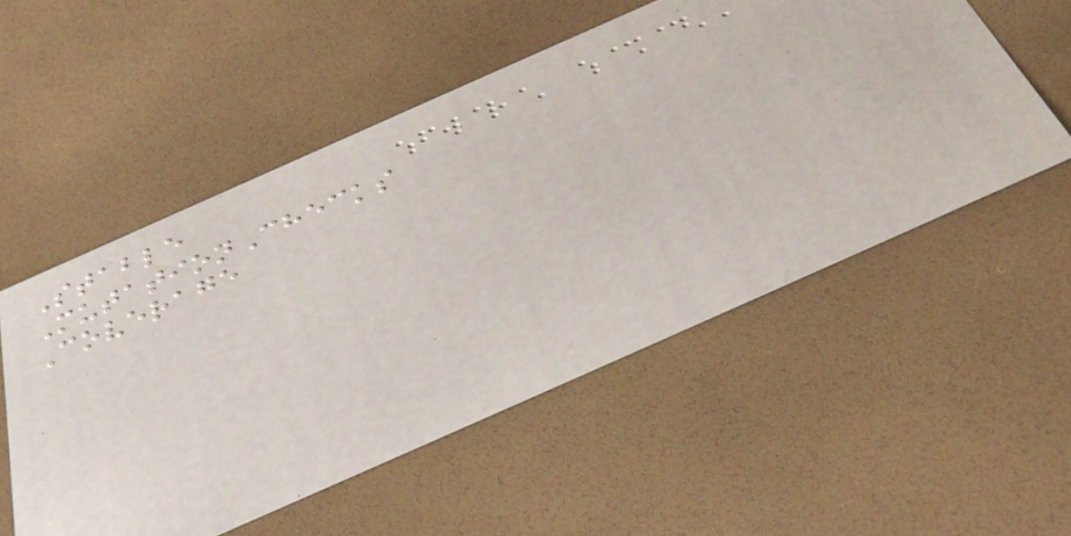Stable
MutationChecks
Coverage
